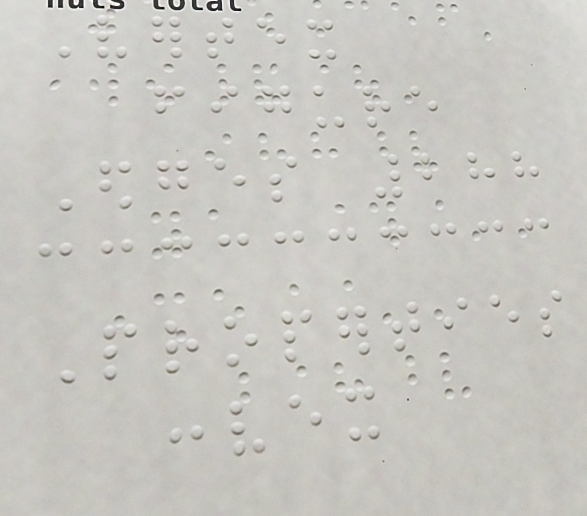Vertex
figure
Edges 288
Properties
convex
